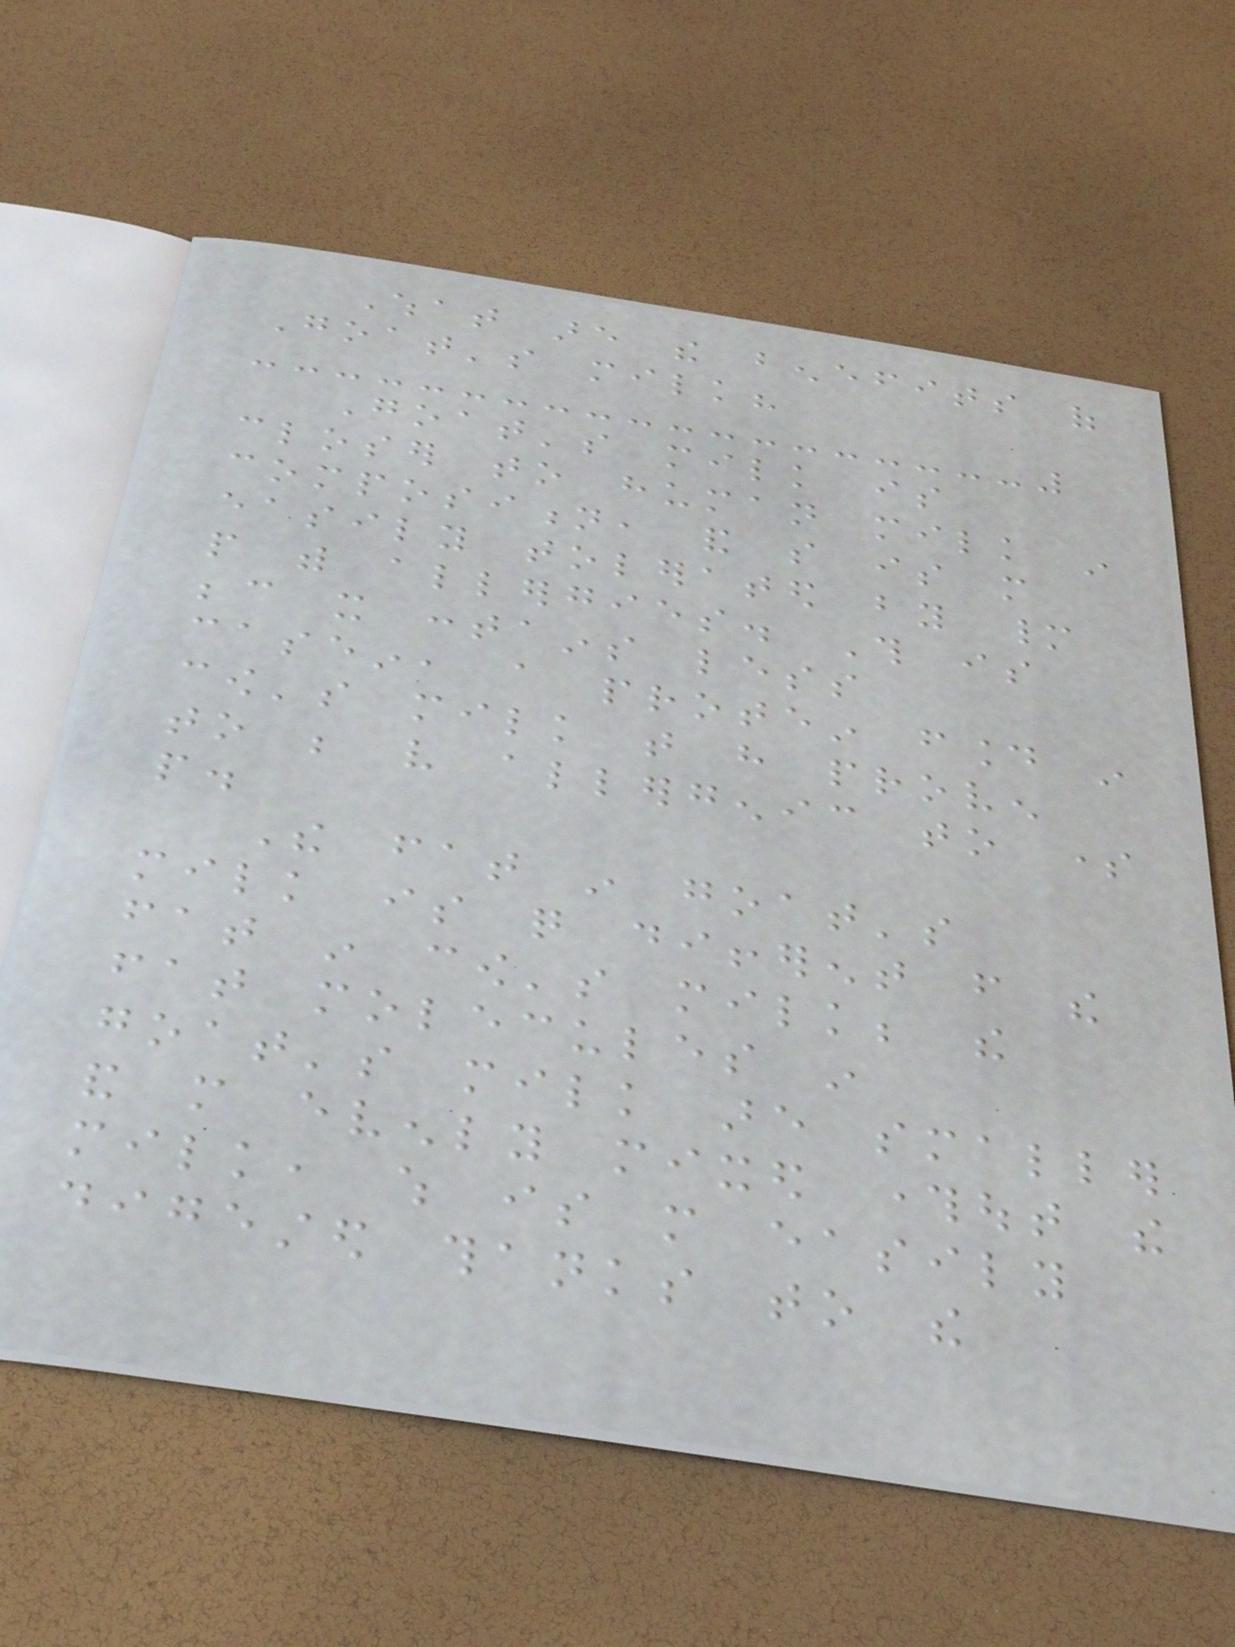What are the benefits of
Goat's milk?
Goat's milk is
closer to human milk in
composition, and so is more
easily tolerated by many
people with allergies. This is
because it contains less
casein, a protein found in
cow's milk that have proven
to be very allergenic to some
people.
The fat in goat's
milk is quite different from the
fat in cow's milk; the
fat molecules in
goat's milk are smaller
and more evenly mixed throughout the
milk, which is more easily
digested thanks to the
